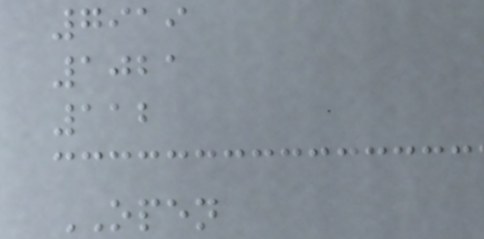7919
1021
112
OPEN
